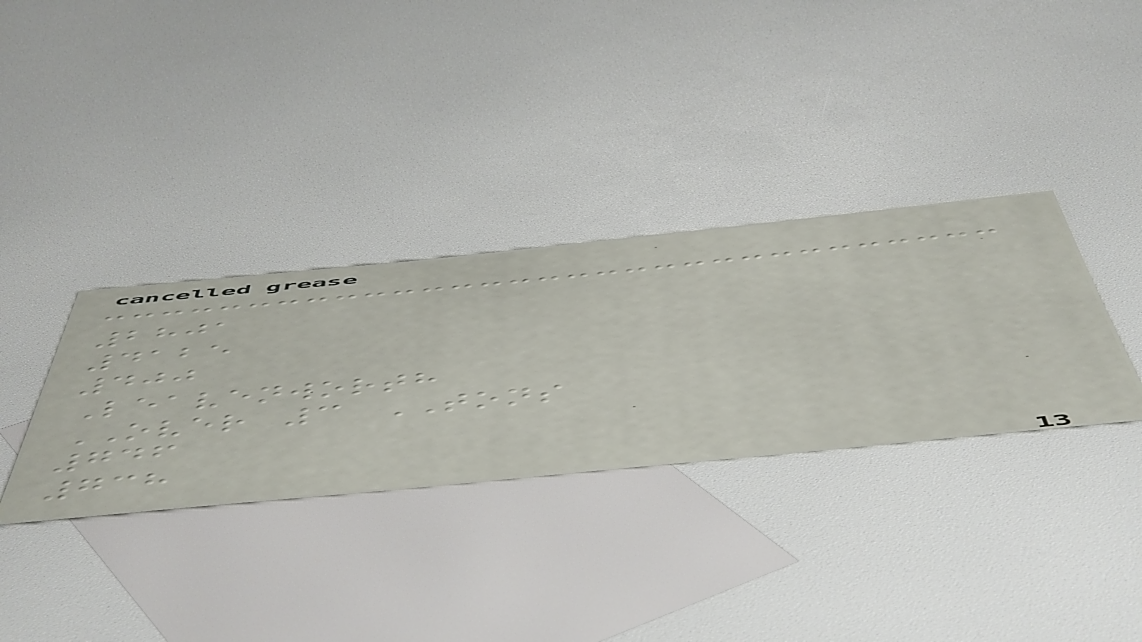2801
4125
400
Leavenworth
OVER 3 TONS
746
738
